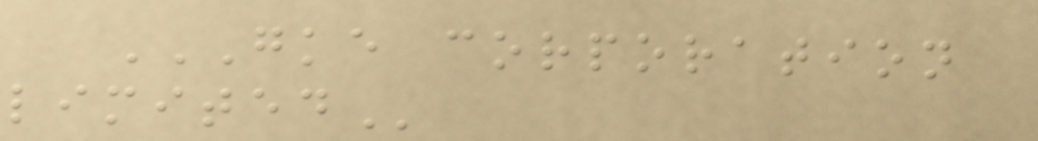GKE CORPORATION
LIMITED
